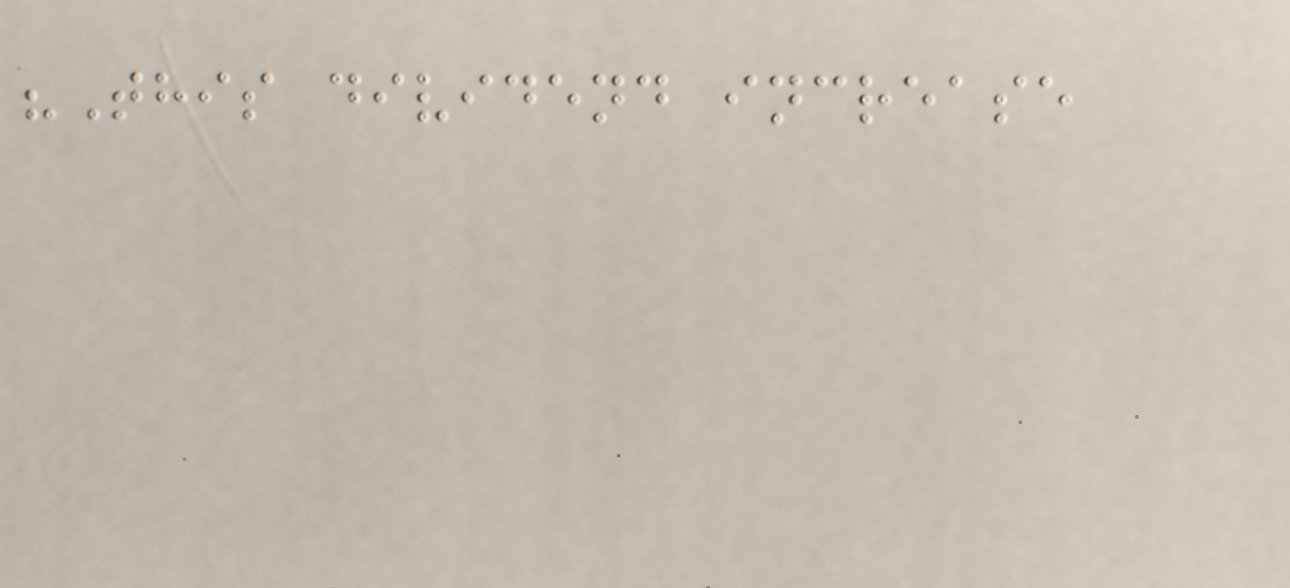"This dividend increase
